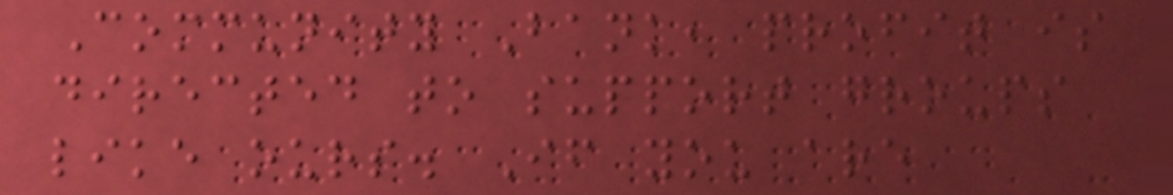Community Bank, profit is
directed to support groups
like ours. If you are
